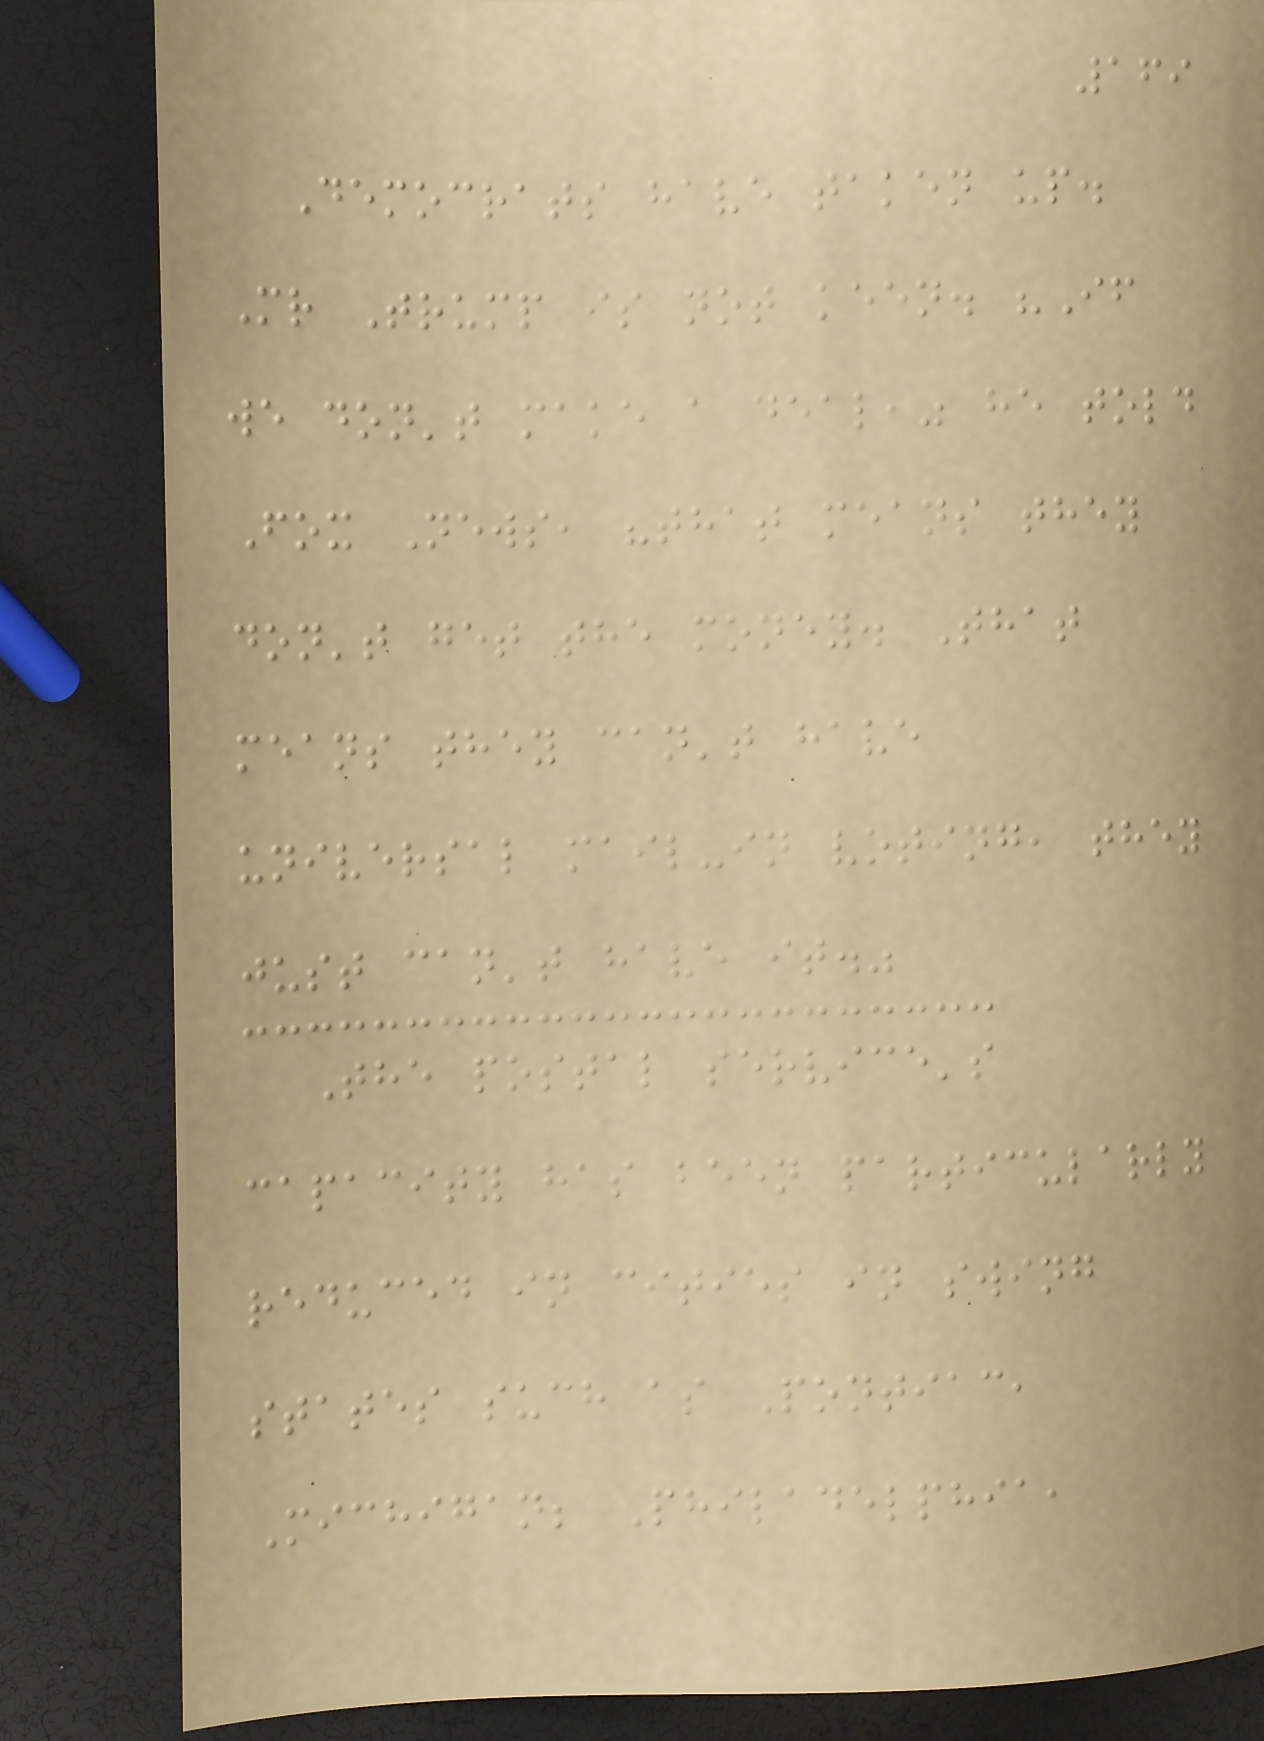169
Democrats have taken up.
Mr Trump is not keen. "If
we don't make a deal," he told
Fox News, "that means they
don't get the money. That
means they can't have
universal mail-in voting, they
just can't have it."
The postal service's
capacity has been particularly
reduced in cities in swing
states such as Pontiac,
Michigan; Philadelphia,
